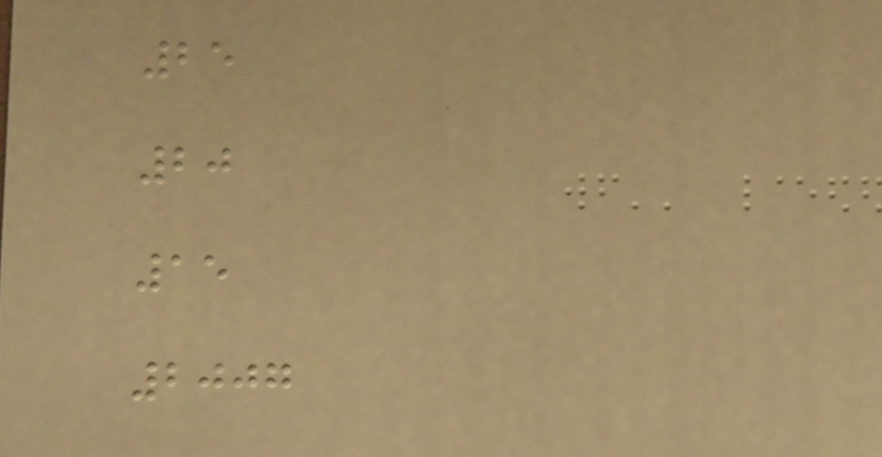25
20
15
2007
